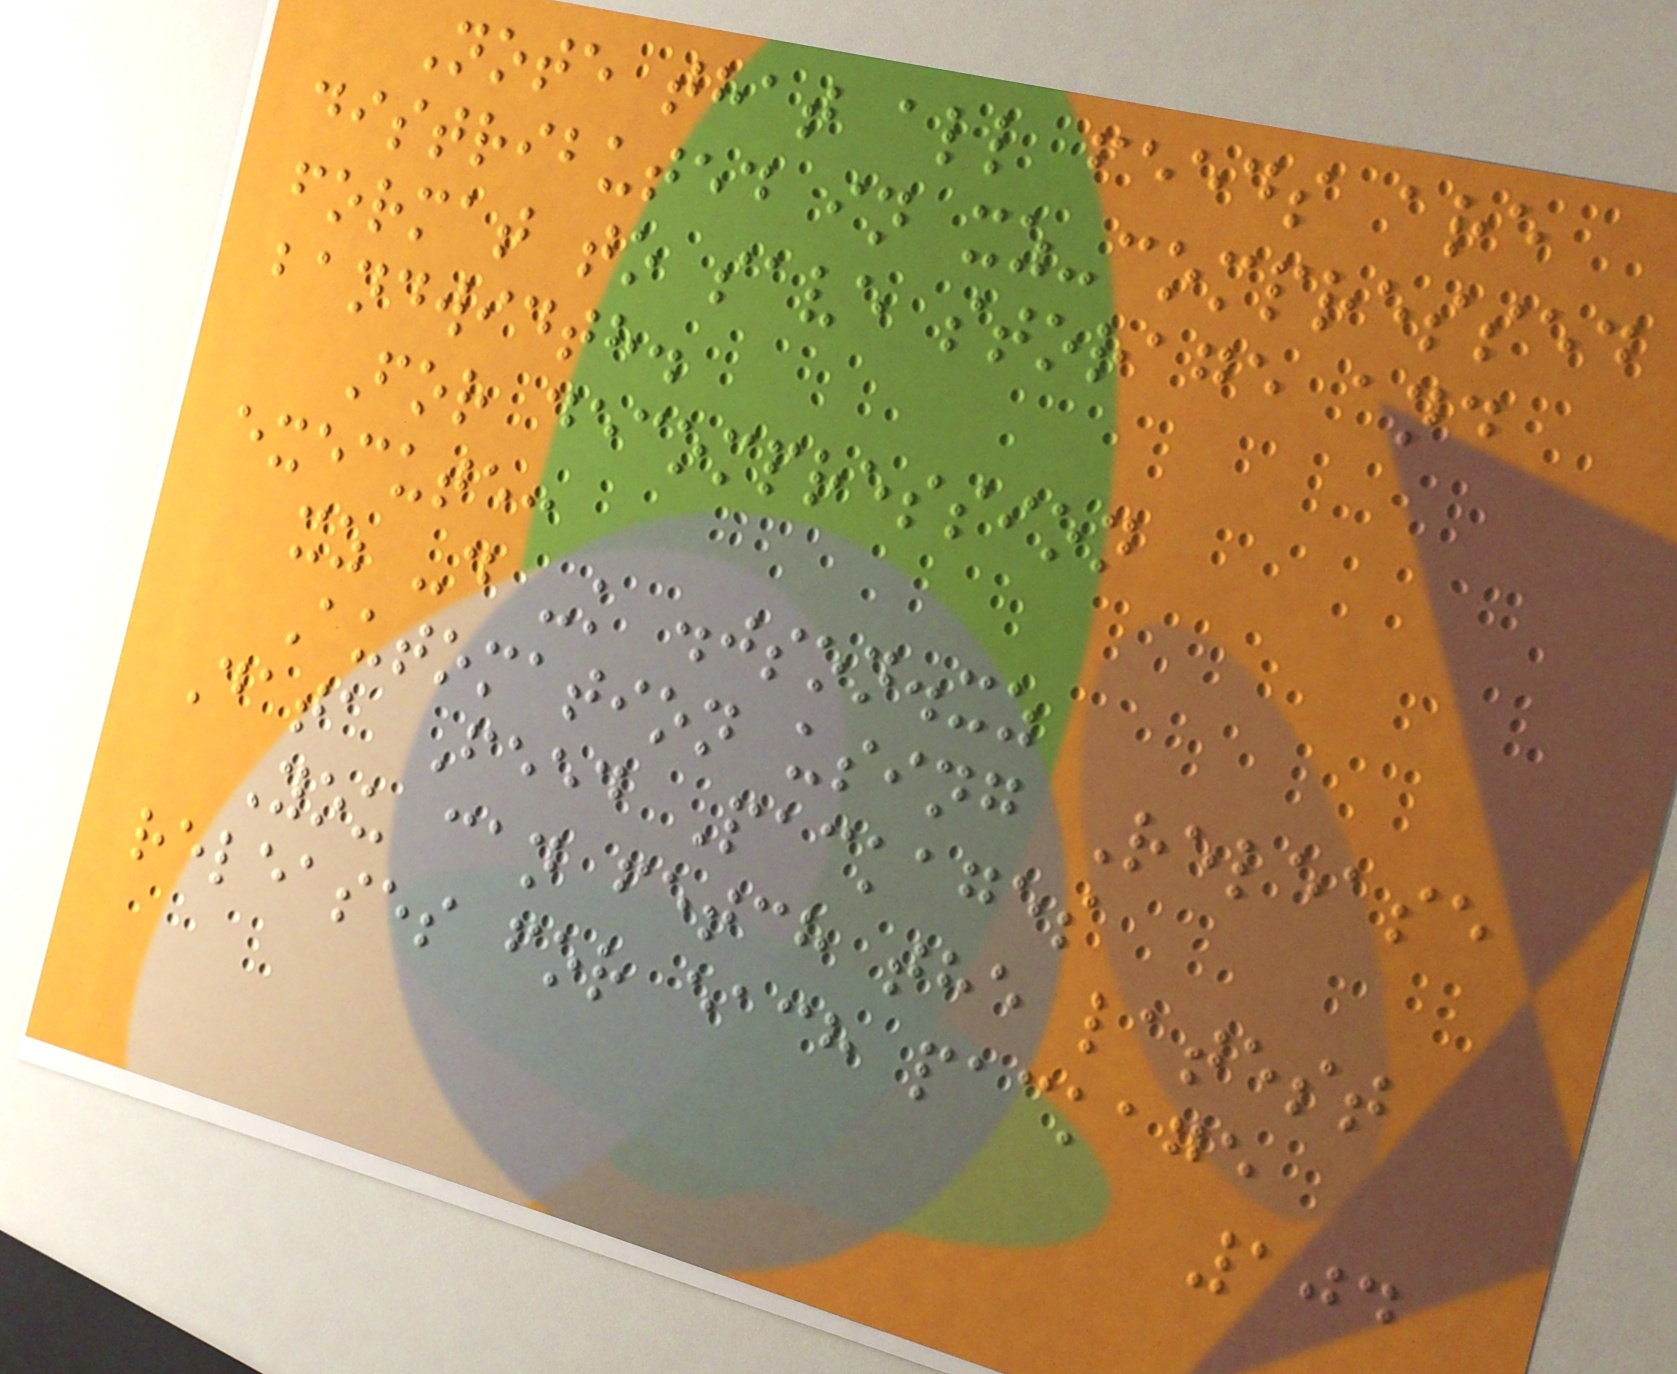Note that all feeds are
distributed in xz-compressed
format to save storage and
bandwidth.
For decompression
execute:
xz -d -k .json.xz
Automation using Release
Data Feed Packages
You can fetch the latest
releases for each package
104
